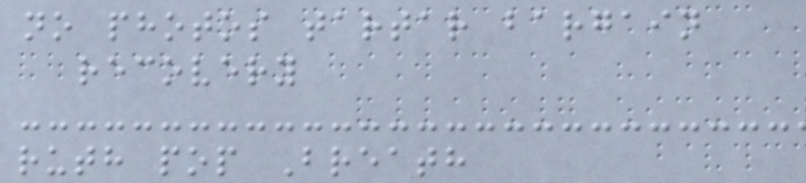no photos tartar bargain
recovery
ruth pop Breath
